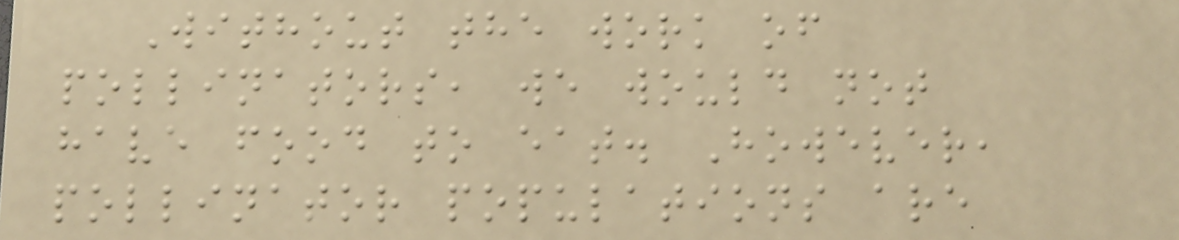Without the work of
pollinators, we would not
have food to eat. However,
pollinator populations are
